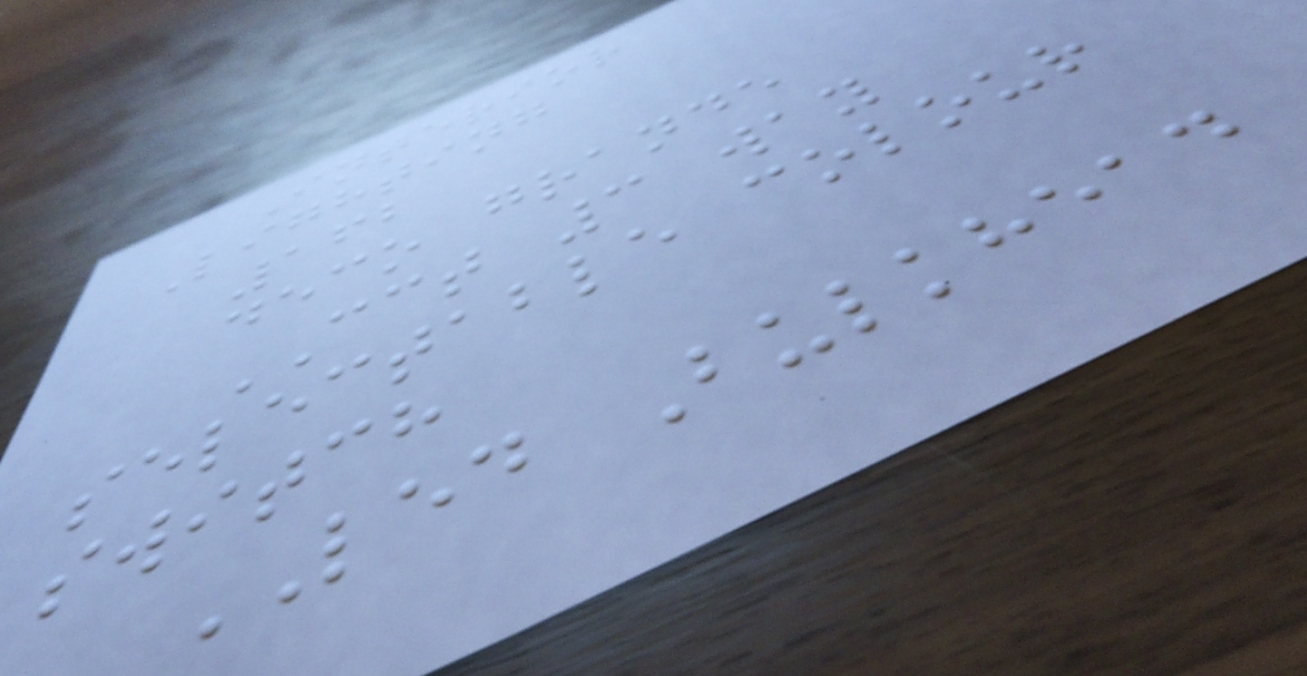Interior
Lighting
162
deco grande
CCT 3 way
selectable colour
switch
LED Bulkhead
